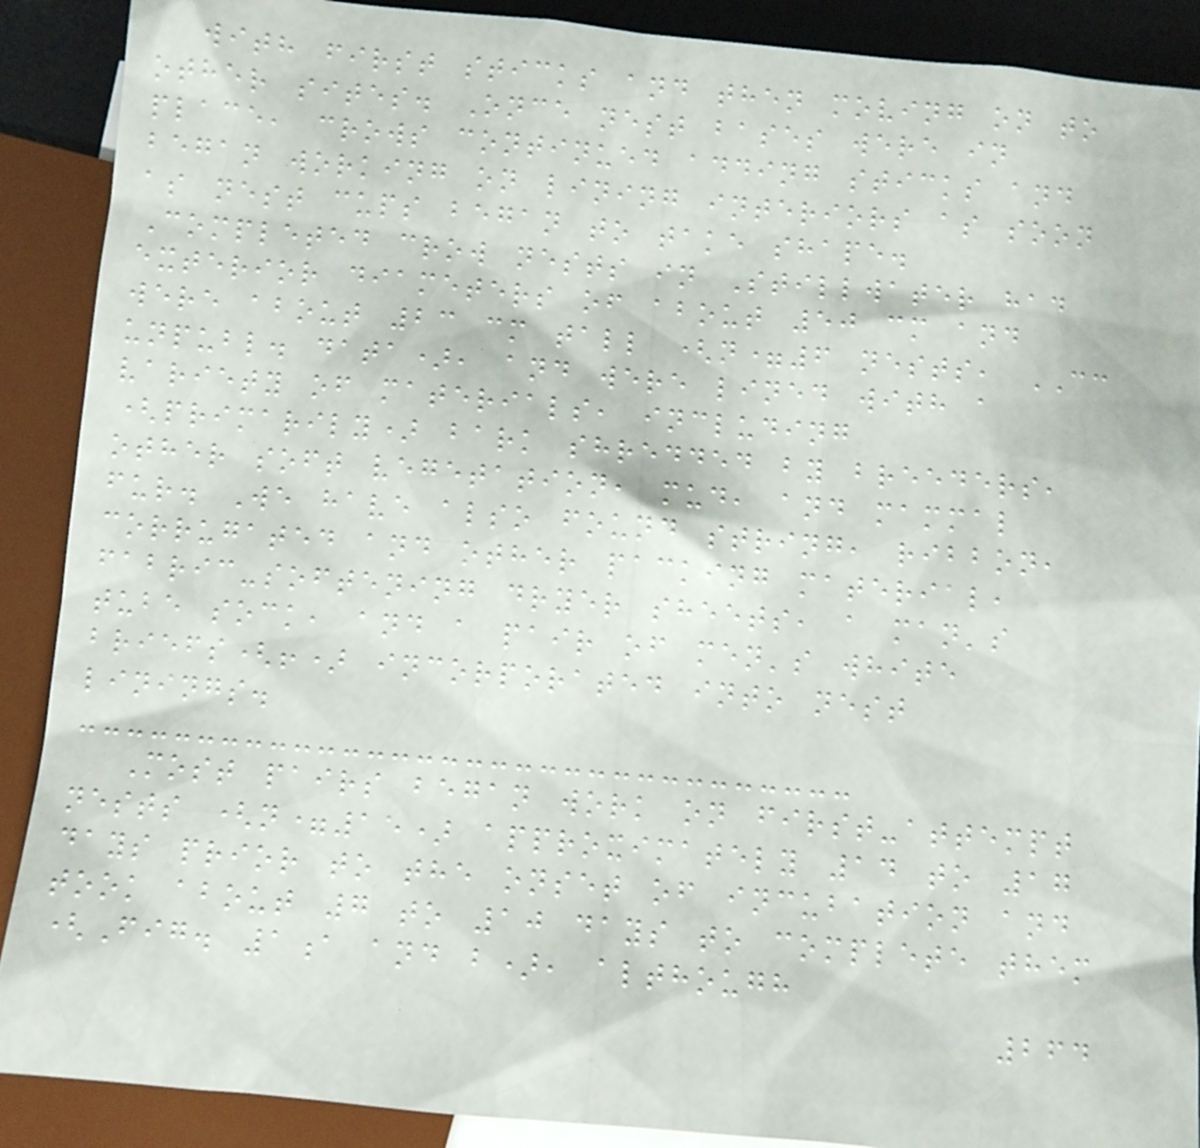with first sticks and then moving on to
other sites. Once nest bases were in
place, crows continued adding sticks and
began working on lining interiors as soon
as nest cups began to take shape.
Completed crow nests in Stillwater had
exterior diameters of about 50 cm and
were about 23 cm tall (n=6 nests, CC
unpubl. data), and were lined with a
variety of materials, including
(primarily) bark shredded by breeders,
other soft vegetation, mud, and mammal
fur. We have also found string, ribbon,
corrugated and other packing material,
fabric-softening dryer sheets, a man's
tube sock, and a pair of men's white
briefs(!) incorporated into nest
linings.
Most pairs began work on first-attempt
nests (n=15) approximately 14 to 17
days prior to the onset of incubation and
took about 7 to 10 days to complete them
(Fig. 1a and b), although
264
